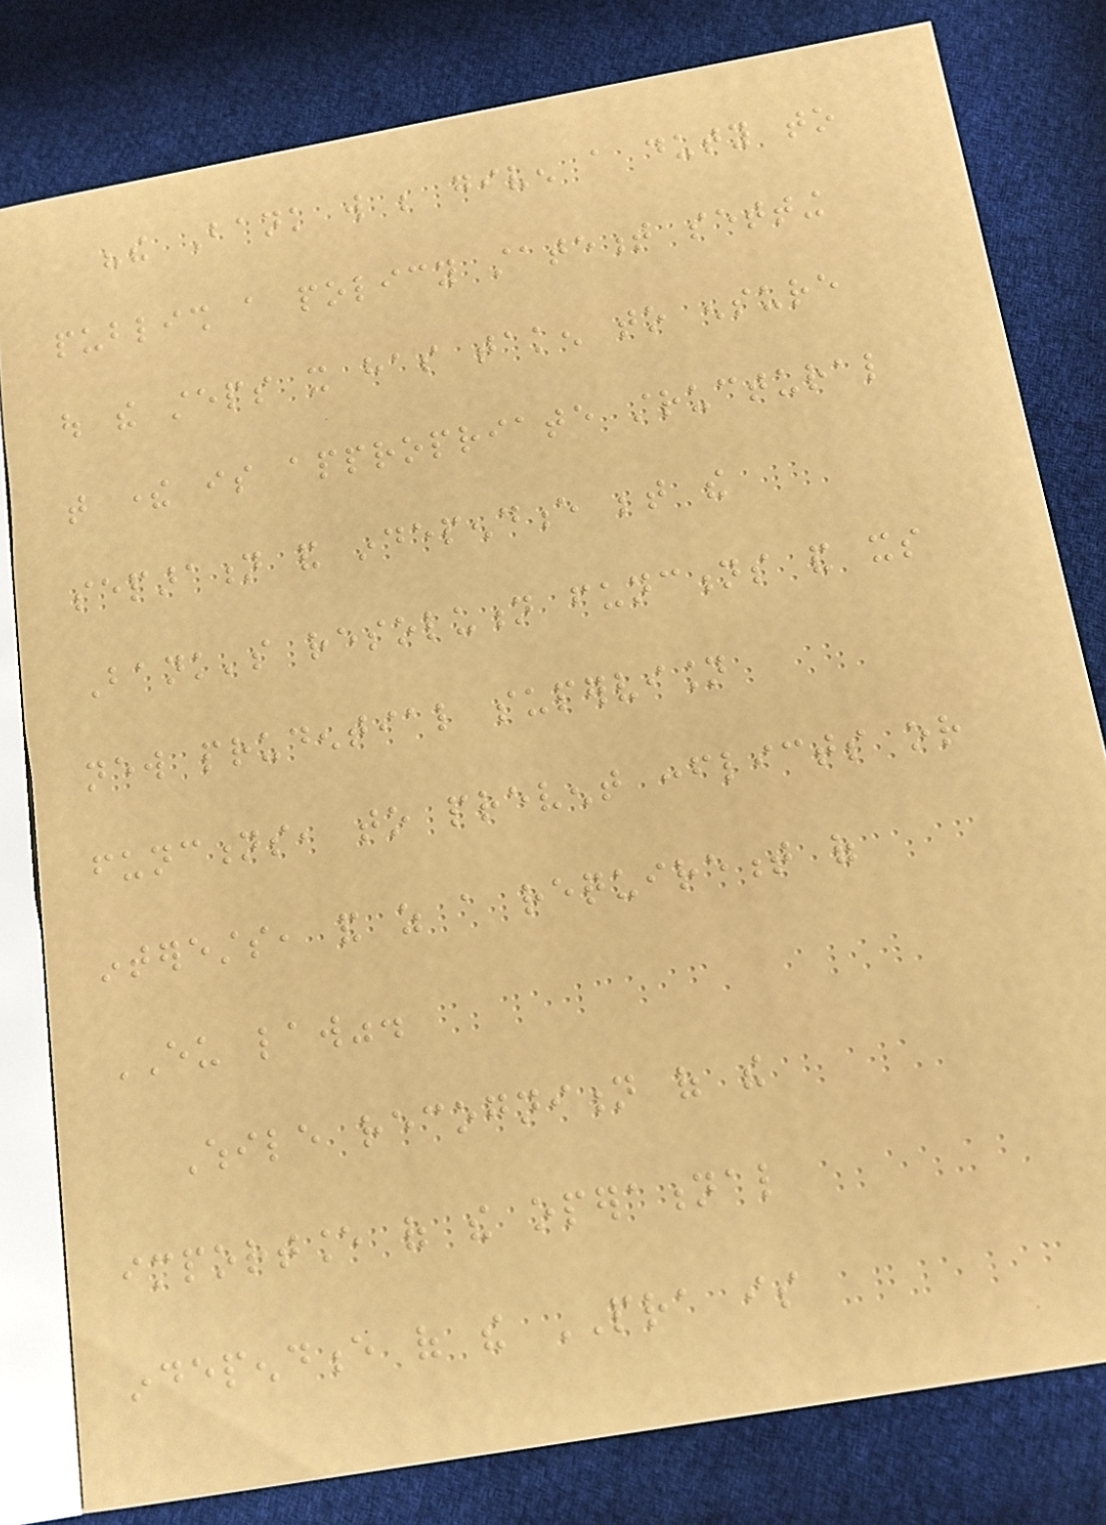"the Bank will be given a duty to
publish a policy statement setting
out the steps it has taken to ensure
that there is appropriate structural
separation and independence between the
Bank's resolution functions and its
new prudential supervision
functions, to prevent conflicts or
interests, and as a requirement of
EU law".
While recognition of the
importance of the operational
independence of the PRA is
